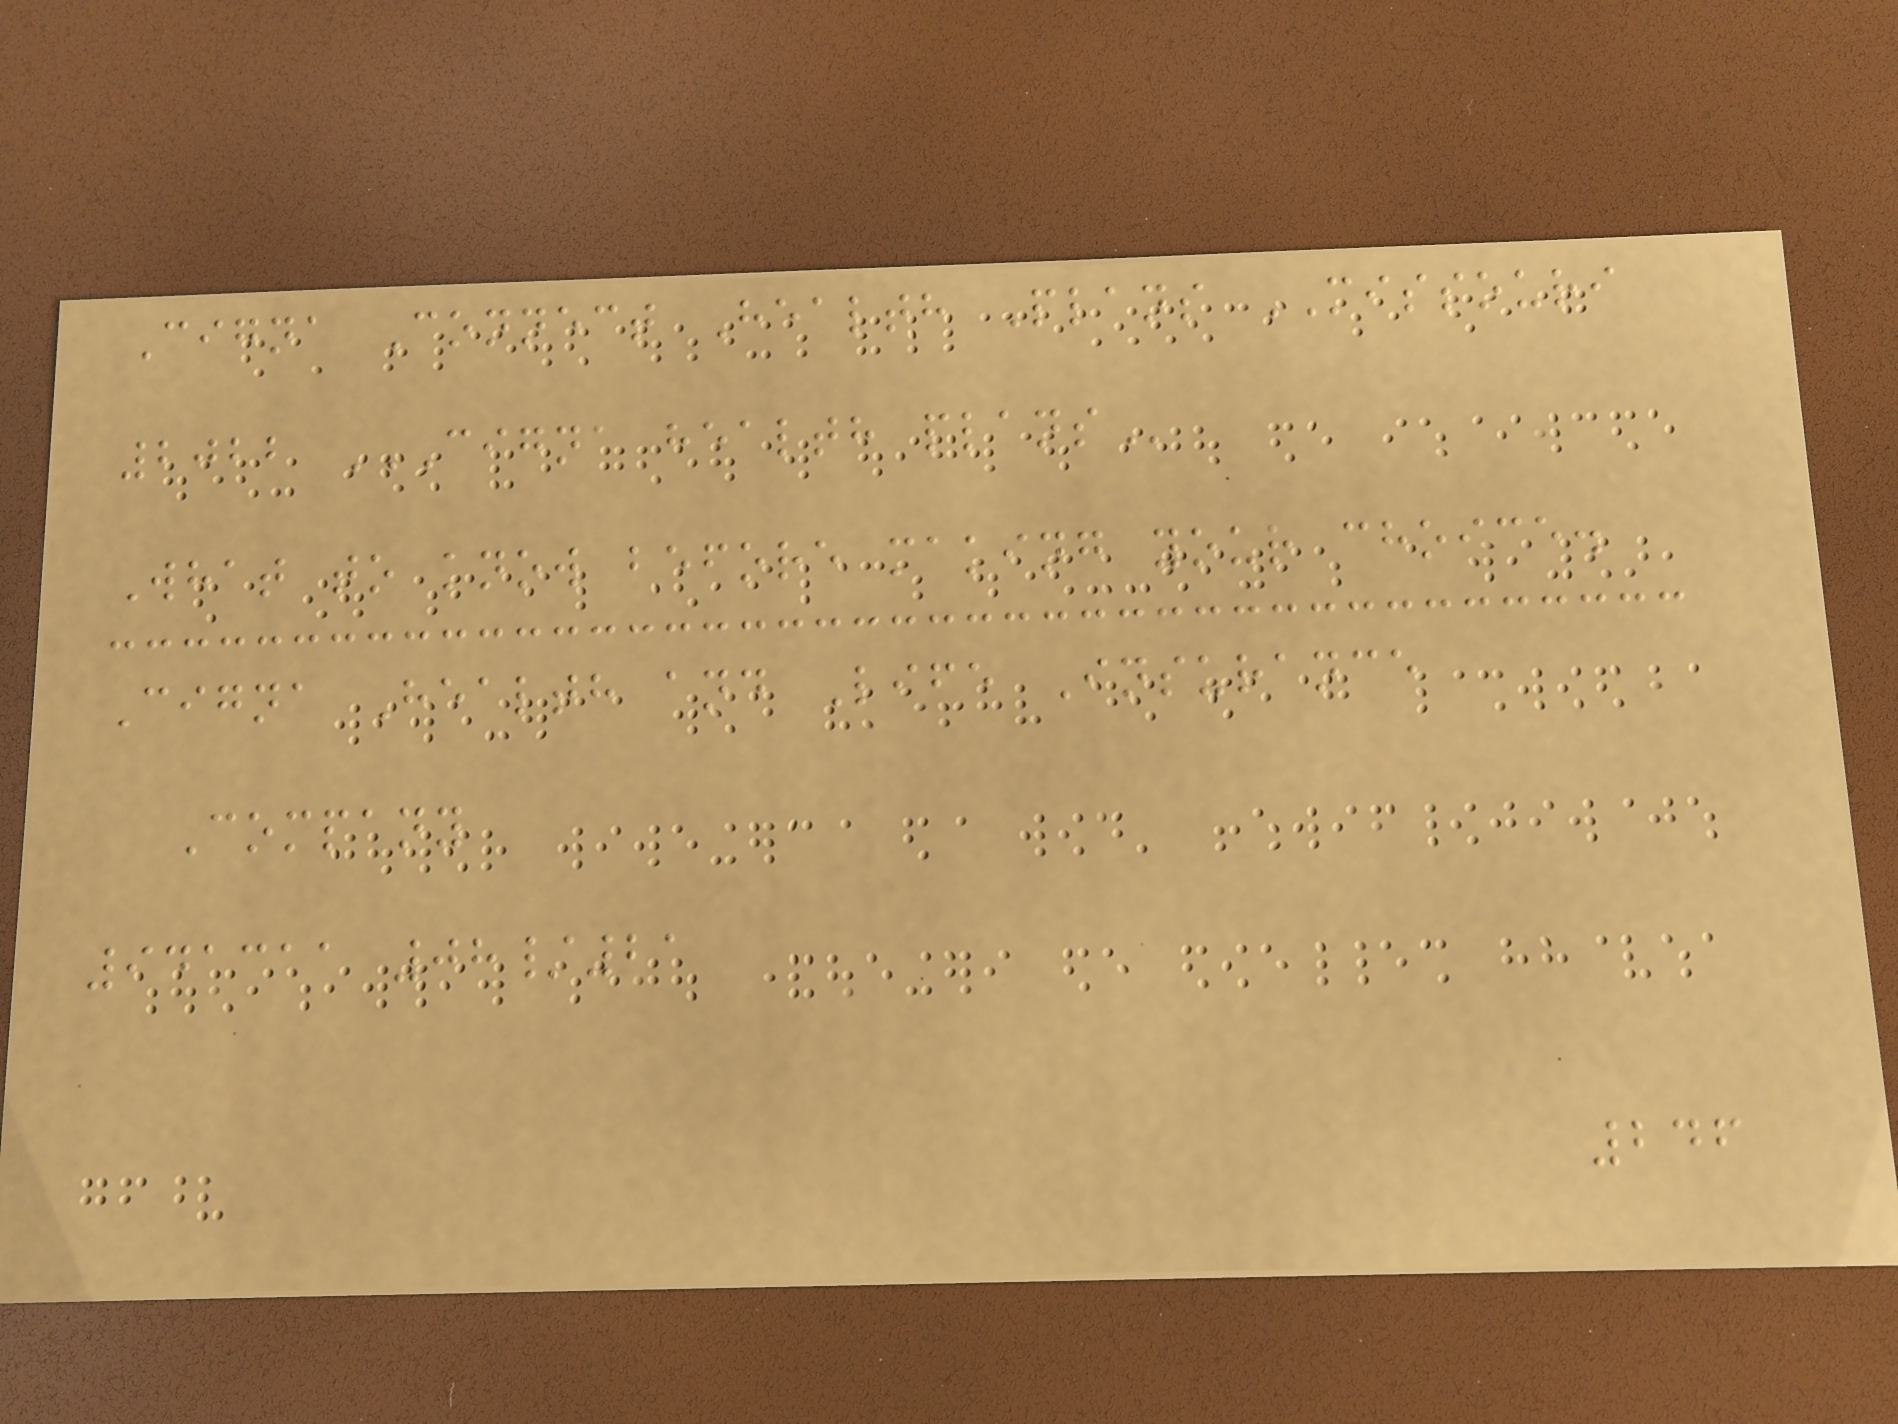Cigna Connect Health Plans MISSOURI
2022 CIGNA HEALTH PLANS
What to know before making your choice.
Cigna Health and Life Insurance
Company
941311 08/21
246
